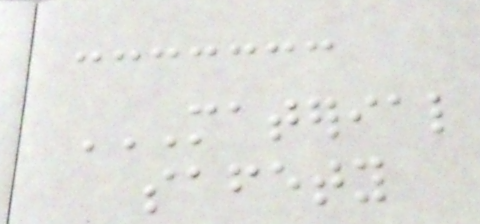MATERIAL
SAFETY
